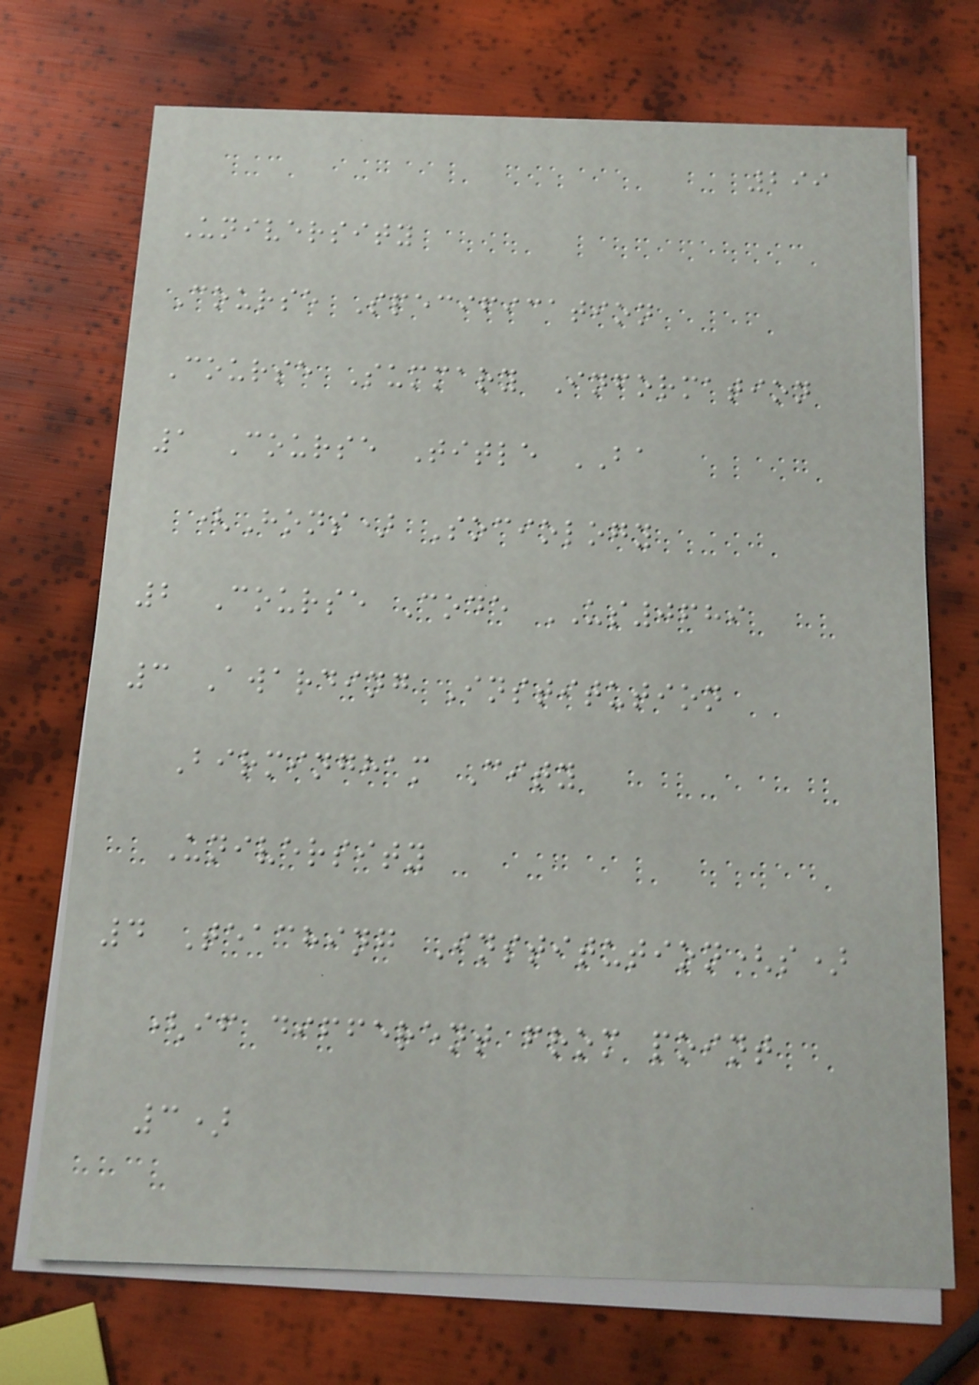299
University
Course Specification
Course Summary Information
1 Course Title BA
(Hons) Sociology
2 Course Code US0689
3 Awarding Institution
Birmingham City
University
4 Teaching Institution(s)
(if different from point
3)
